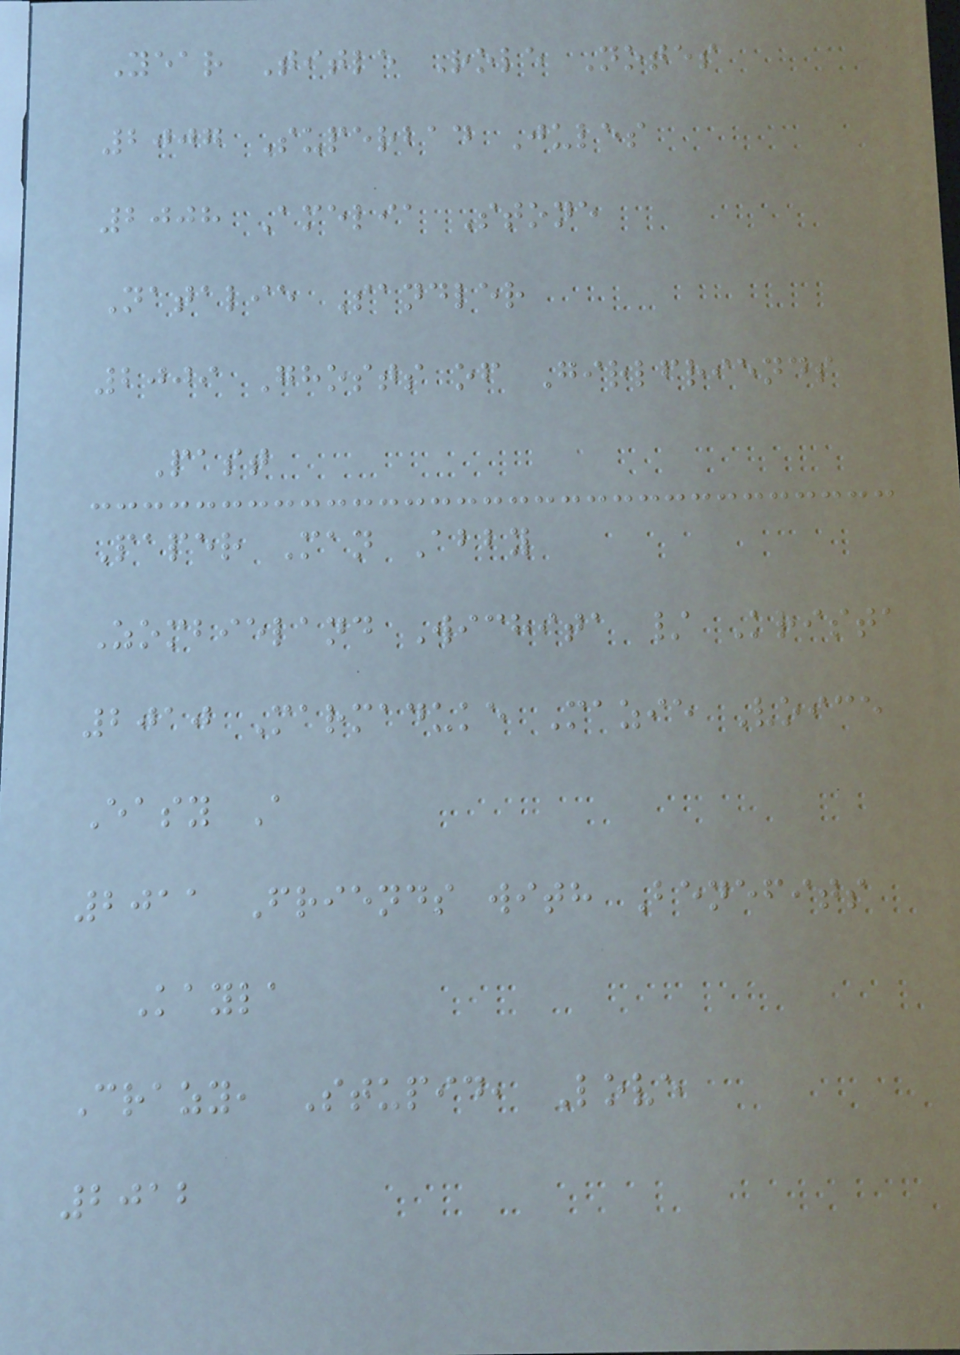Year Title Role Notes
2007 Superbad Jules
2008 Amelia Stone
Natalie Sandler
2009 Ghosts of Girlfriends
Past
Paper Man Abby
Zombieland Wichita / Krista
2010 Marmaduke Mazie Voice
Easy A
2011 Friends with Benefits
Kayla
Crazy, Stupid, Love
2012
